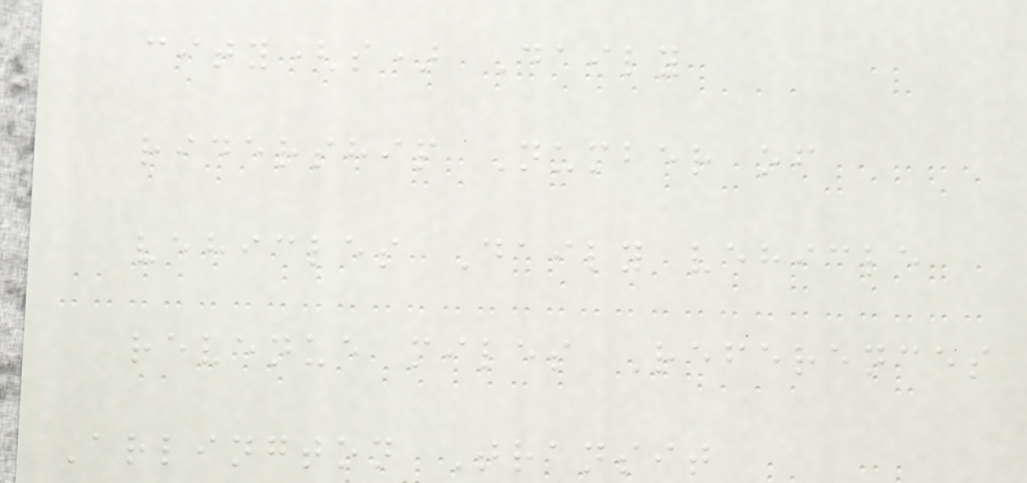city(s) Daily
ridership Number of
vehicles Daily vehicle
revenue miles References
Arlington Transit
